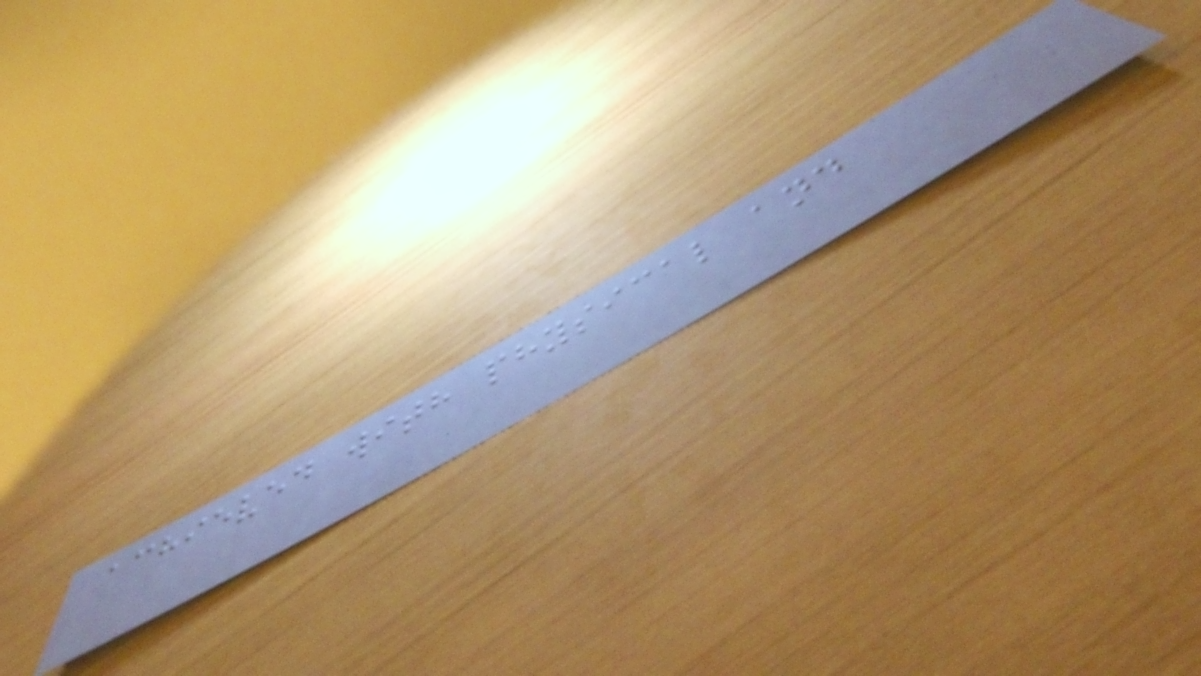achieved with physical and
